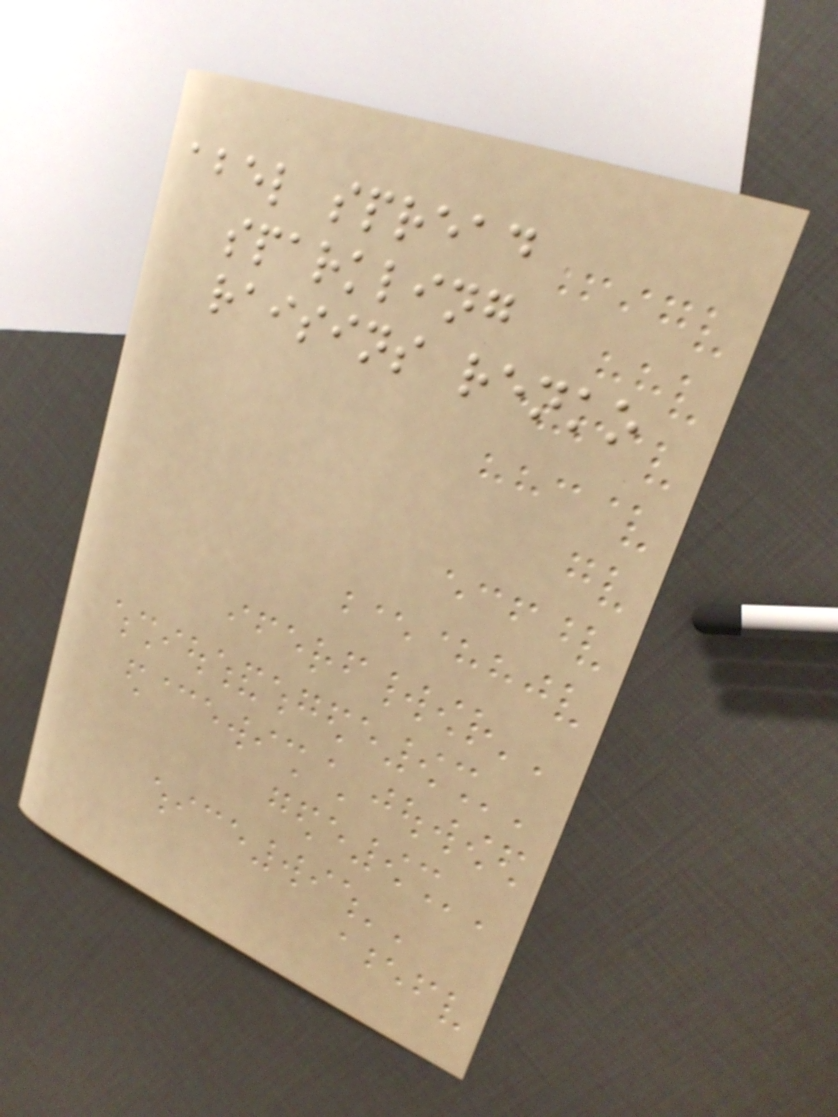abel spread
sparkling
raisins renko
